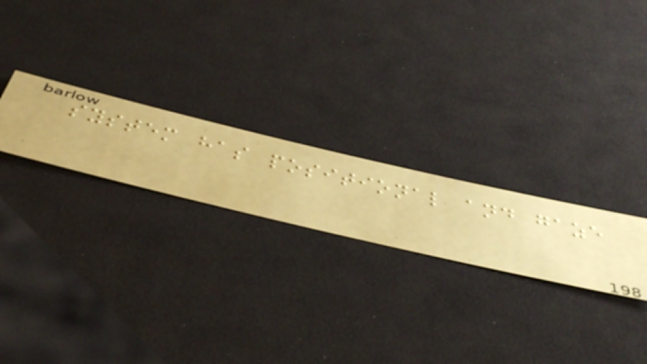system has positional and gaze
